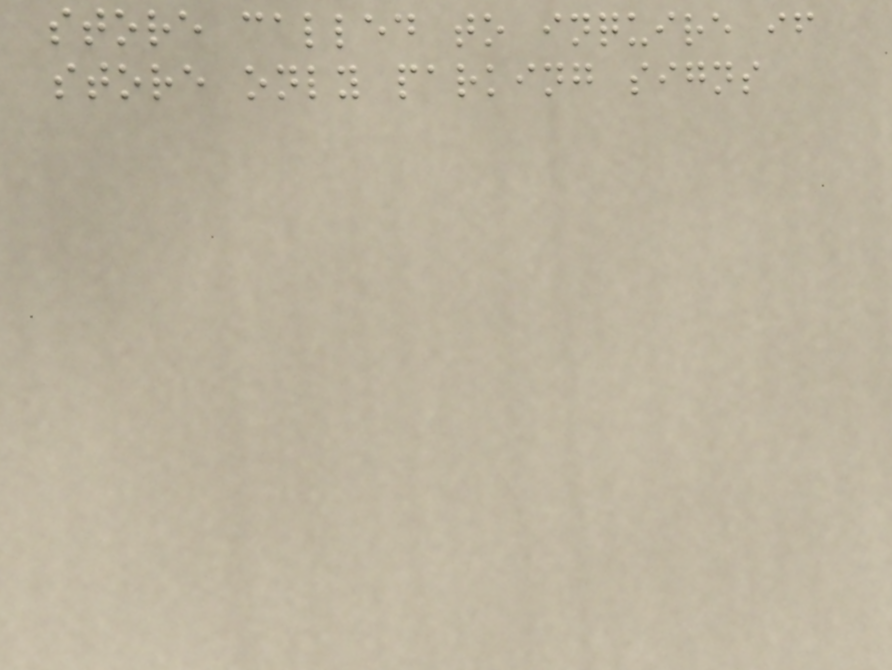store called to inquire if
store only parking signs
